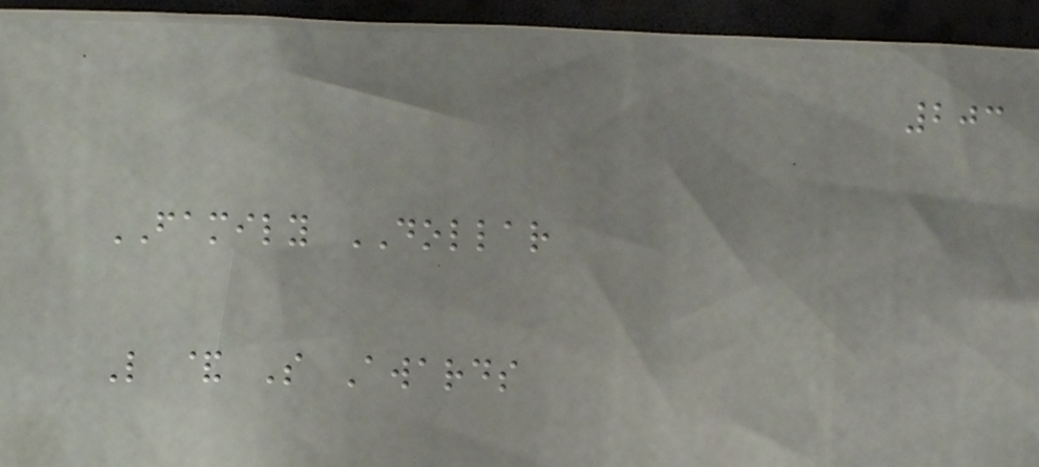203
FAMILY DOLLAR
L & S Awards
